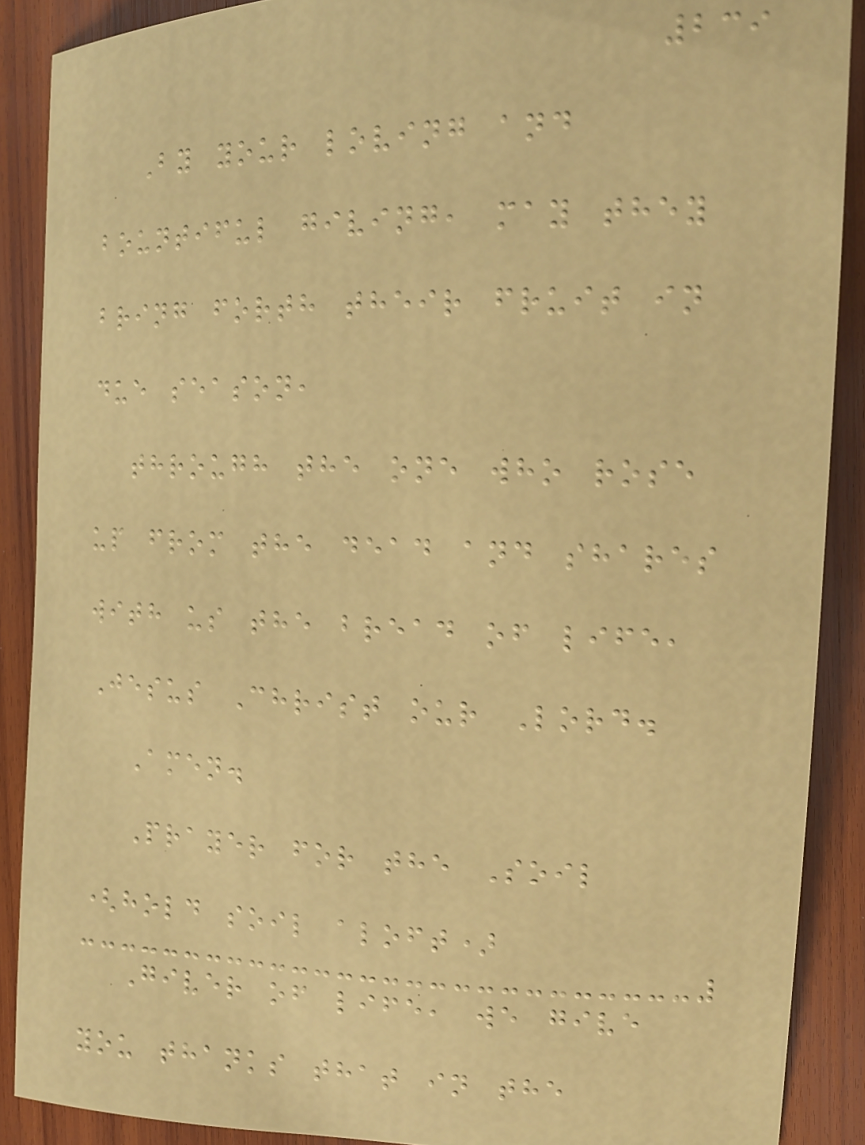239
By your loving and
bountiful giving, may they
bring forth their fruit in
due season,
through the one who rose
up from the dead and shares
with us the bread of life,
Jesus Christ our Lord.
Amen.
Prayer for the Soil
(hold soil aloft)
Giver of life, we give
you thanks that in the
